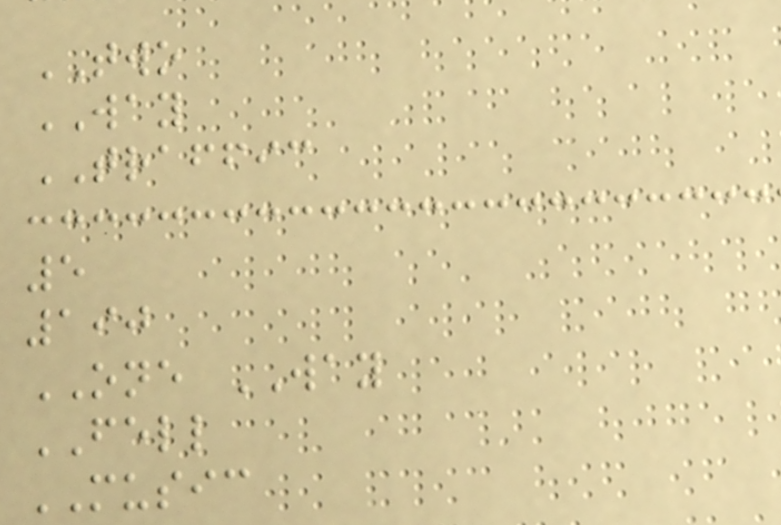TWO
WAY
TRAFFIC
5
190
ONE WAY
FELL
MUSIC
